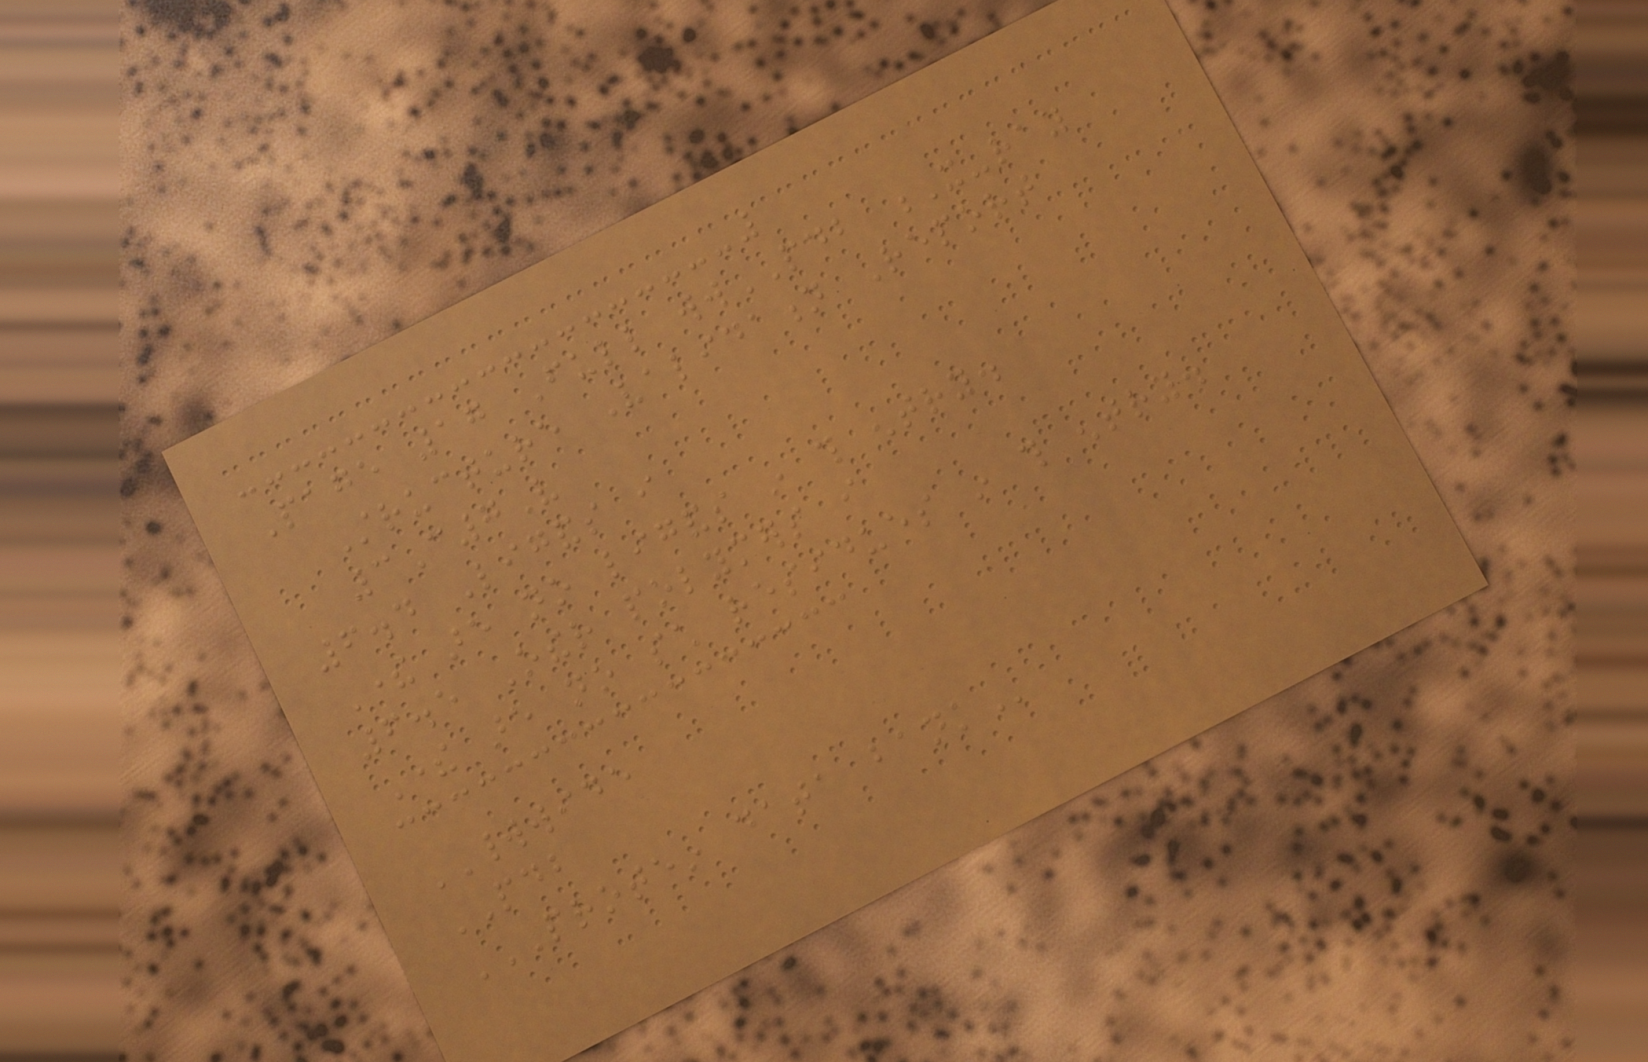Page 17 Full wwPDB X-ray
Structure Validation Report
3C7V
6.4 Ligands i
There are no ligands in this entry.
6.5 Other polymers i
There are no such residues in this entry.
WORLDWIDE
PDB
PROTEIN DATA BANK
